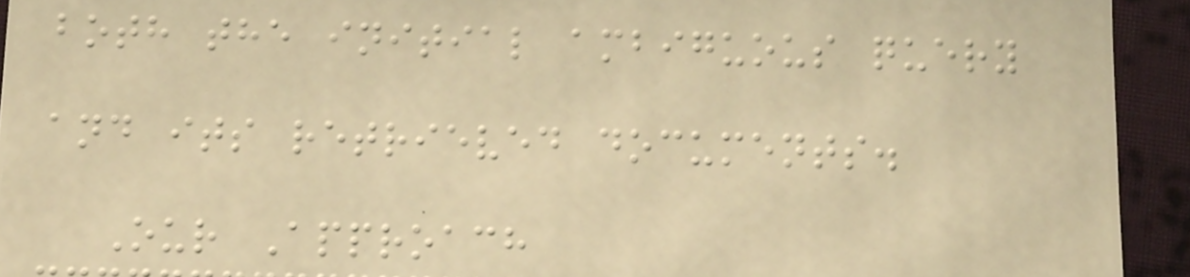both the initial ambiguous query
and its retrieved documents.
Our Approach
